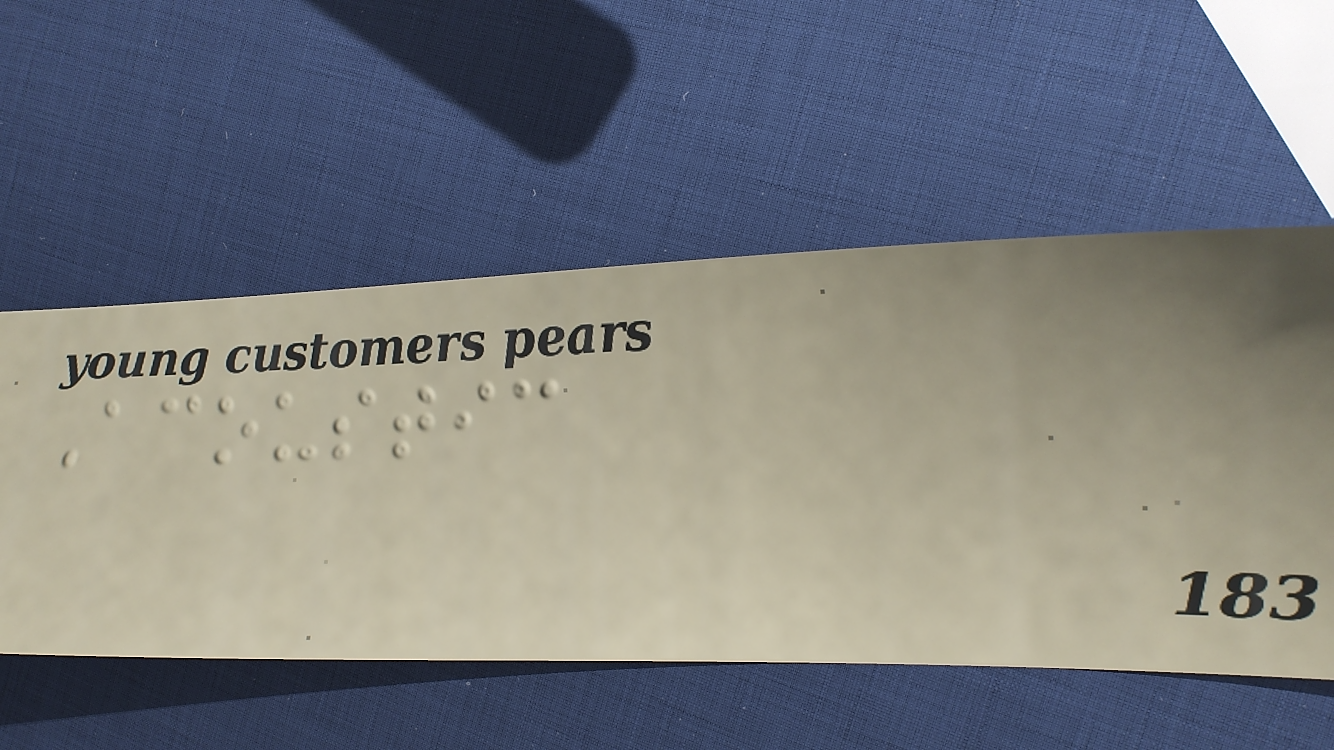Acoustic
